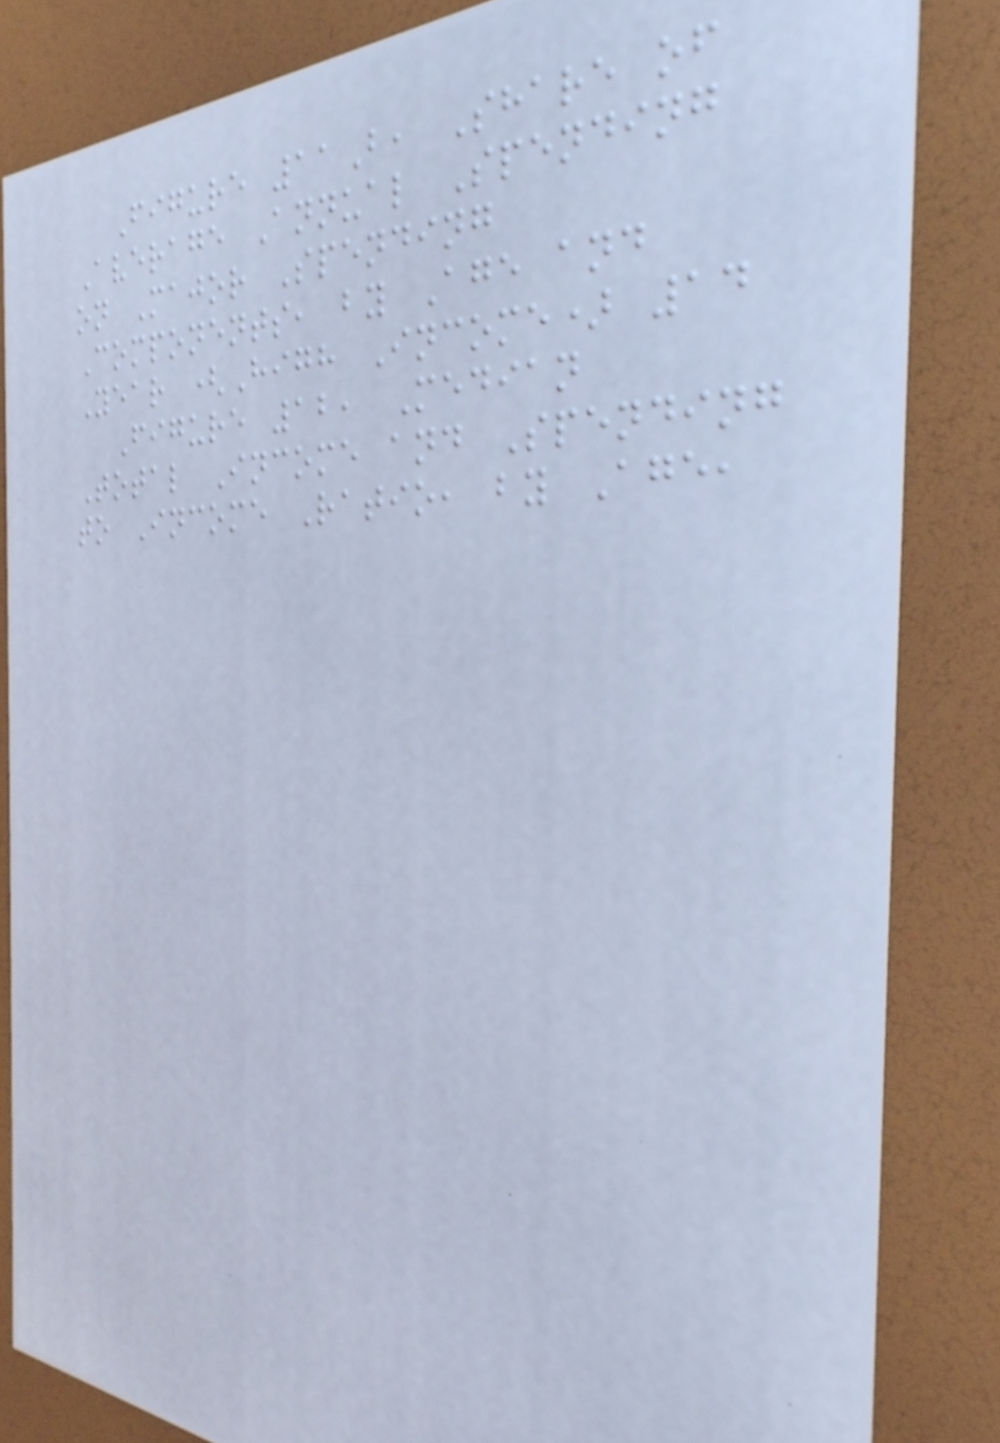Figure 11B, Share of
Average Annual Spending
on Major Spending
Components, by Age and
Year (High Income) 14
Figure 12, Median
Total Income and Spending
to Income Ratio, by Age,
